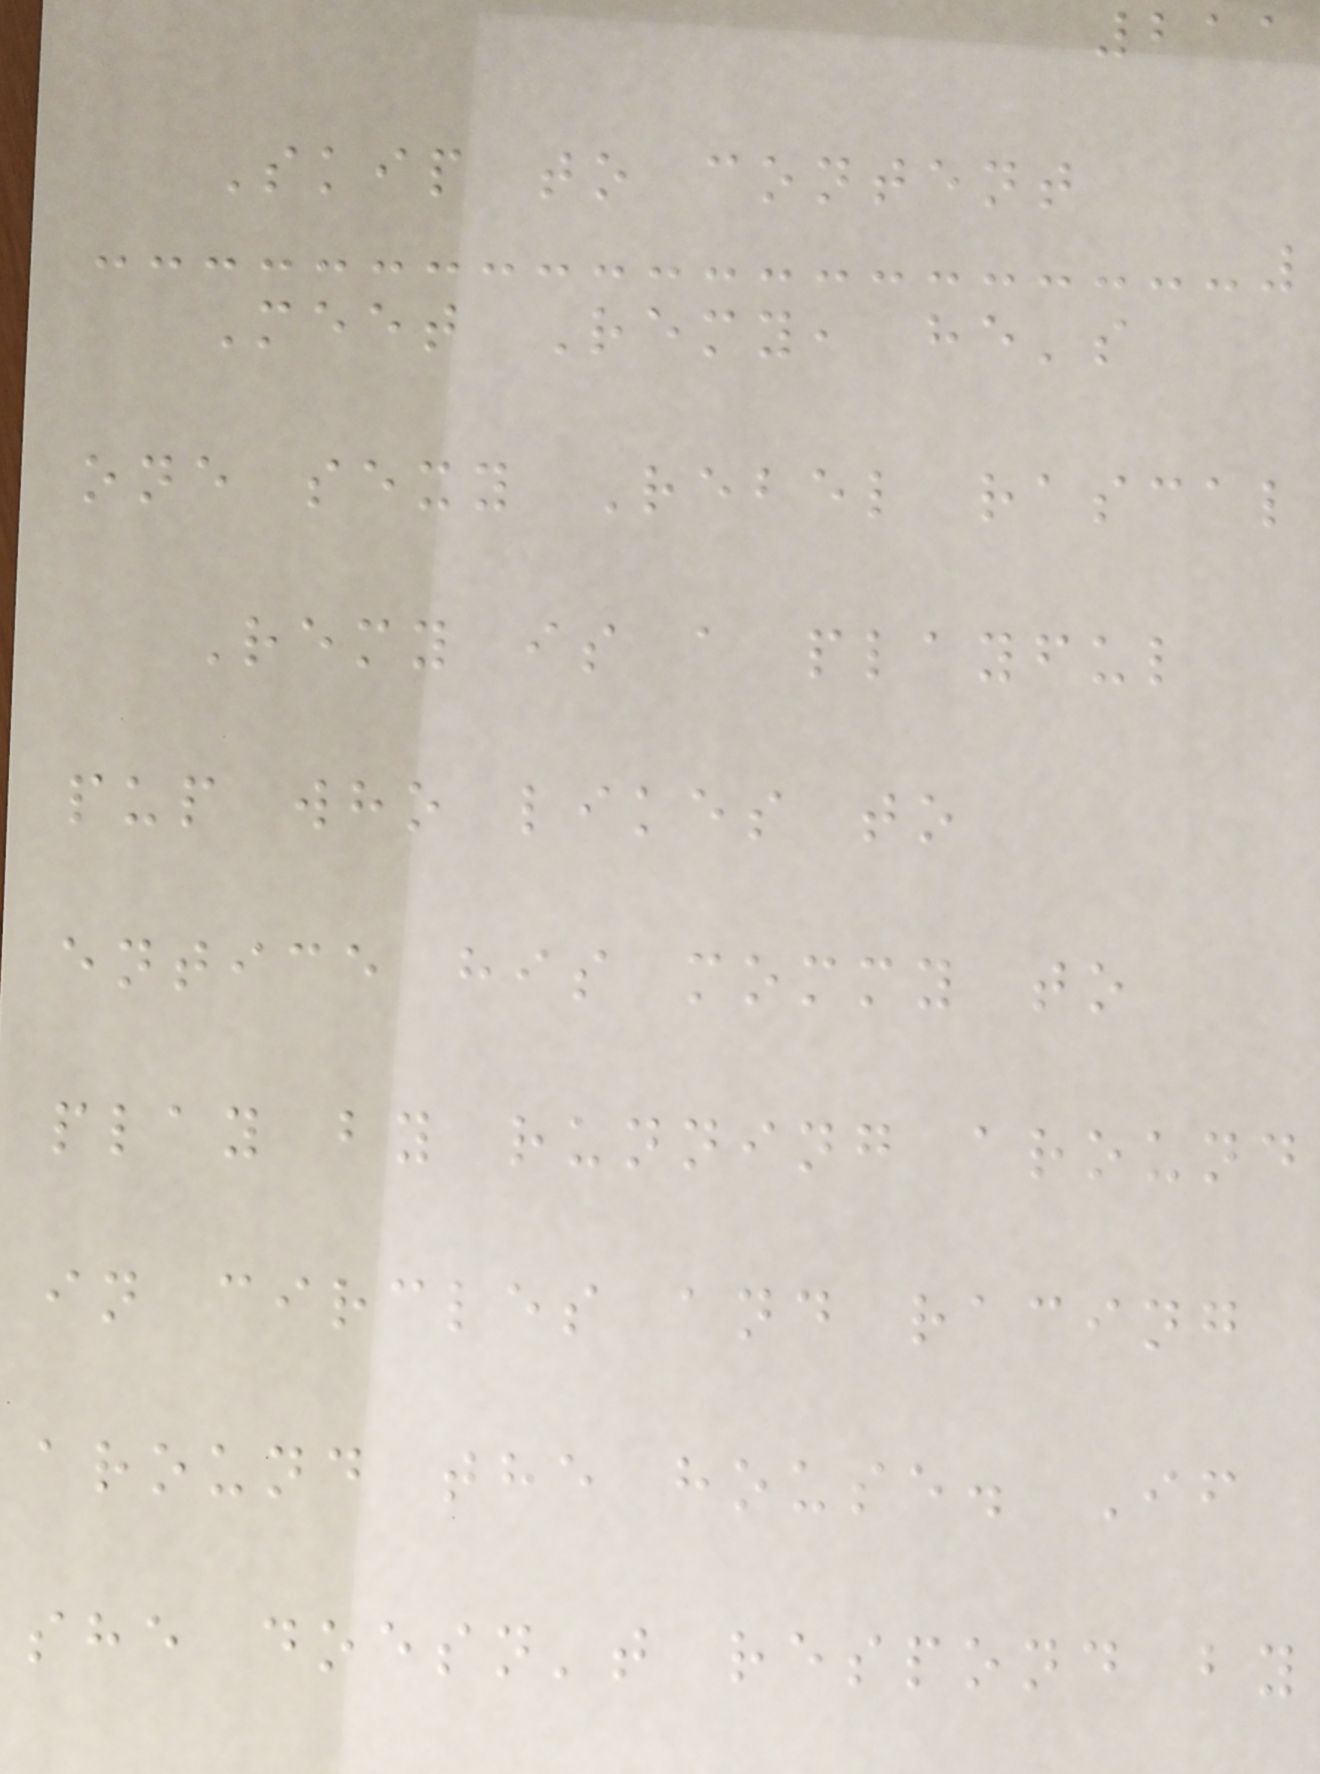211
Skip to content
Meet Remy, he's
one sexy Rebel rascal
Remy is a playful
pup who likes to
entice his mommy to
play by running around
in circles and racing
around the house. If
she doesn't respond by
